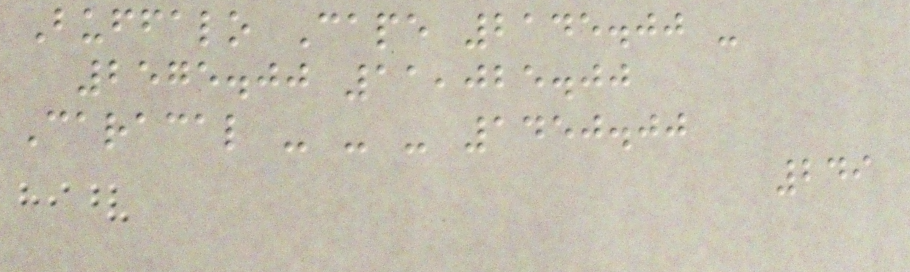Buffalo Cape 2145.00 -
2575.00 11,025.00
Caracal - - - 1450.00
249
